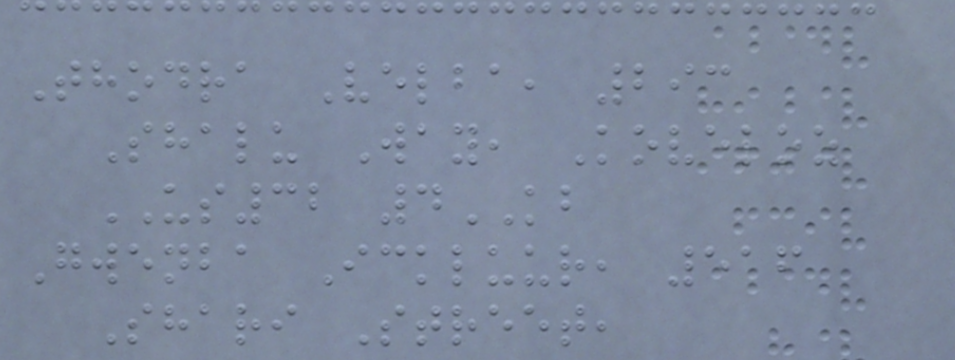Thodra Velba, 293
Shalu Way, Koveloz
US32 4KB
Gwenba Ickluur, 516
Shari Street,
